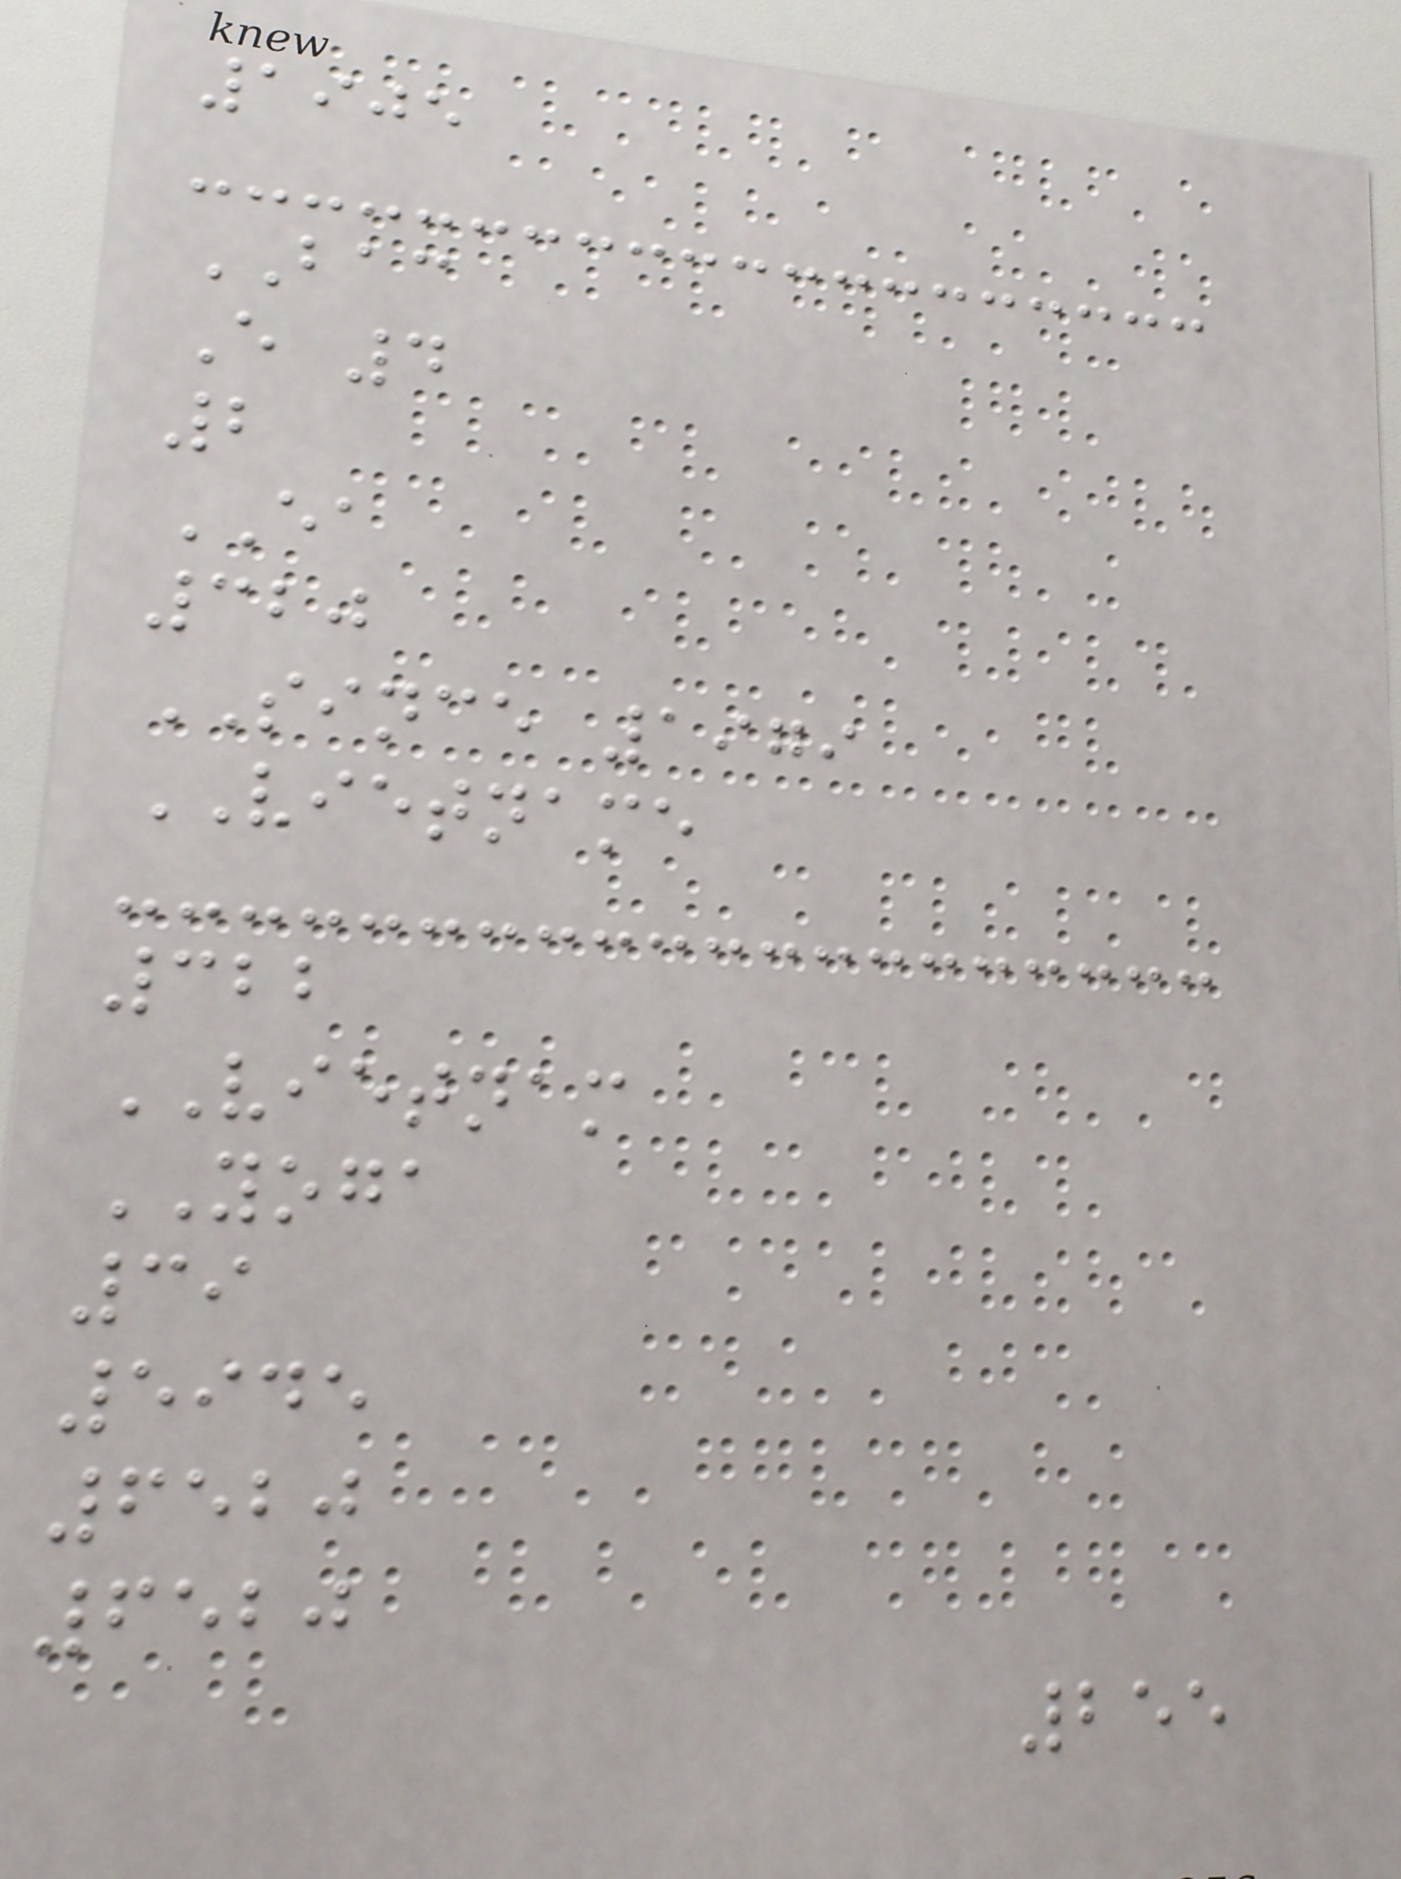1905
BAC
E 4
2
EA
320
SINCE 1979
VIETNAME
322
VIETNAM
YOGA
39
5945
6520
6520
255
